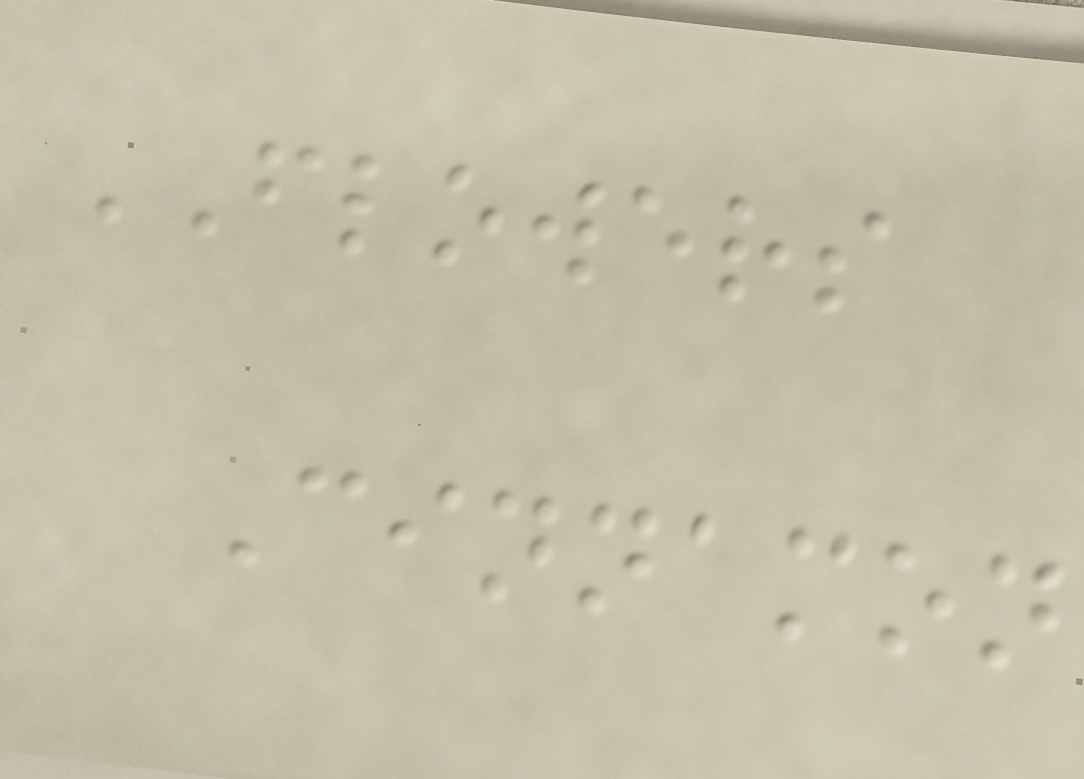FLOWERS
Cinnamon
